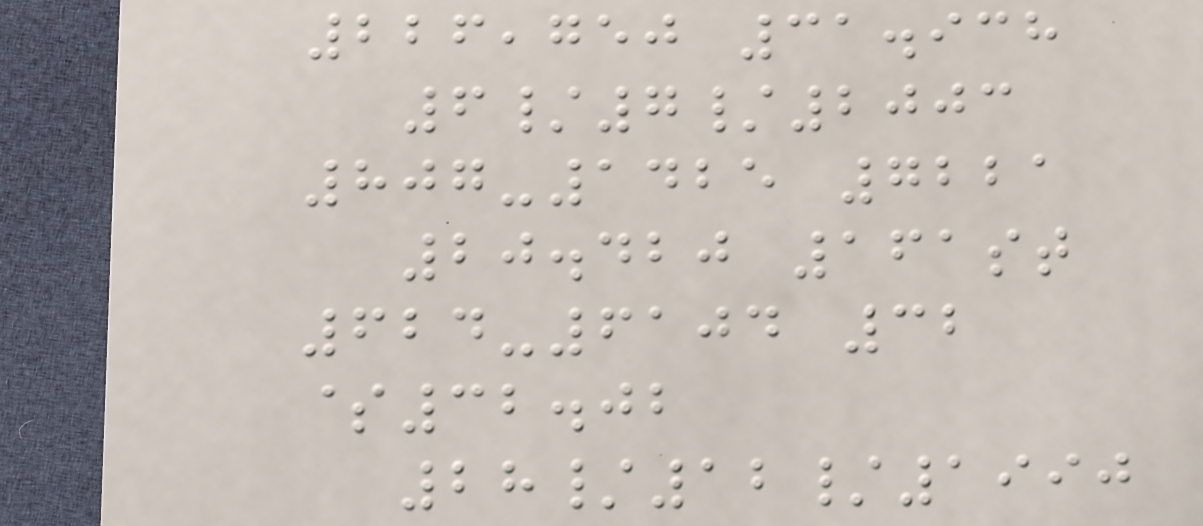226,750 31.938
6/7/2003
807-1425 7221
20.420 161st
624-6104 32
$32.02
28/12/1990
